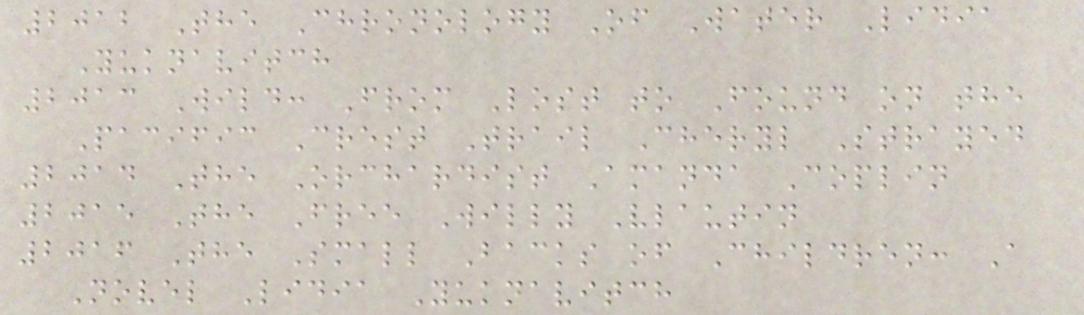2012 The Chronology Of Water Lidia
Yuknavitch
2013 Wild: From Lost to Found on the
Pacific Crest Trail Cheryl Strayed
2014 The Orchardist Amanda Coplin
2015 The Free Willy Vlautin
2016 The Small Backs of Children: A
Novel Lidia Yuknavitch
